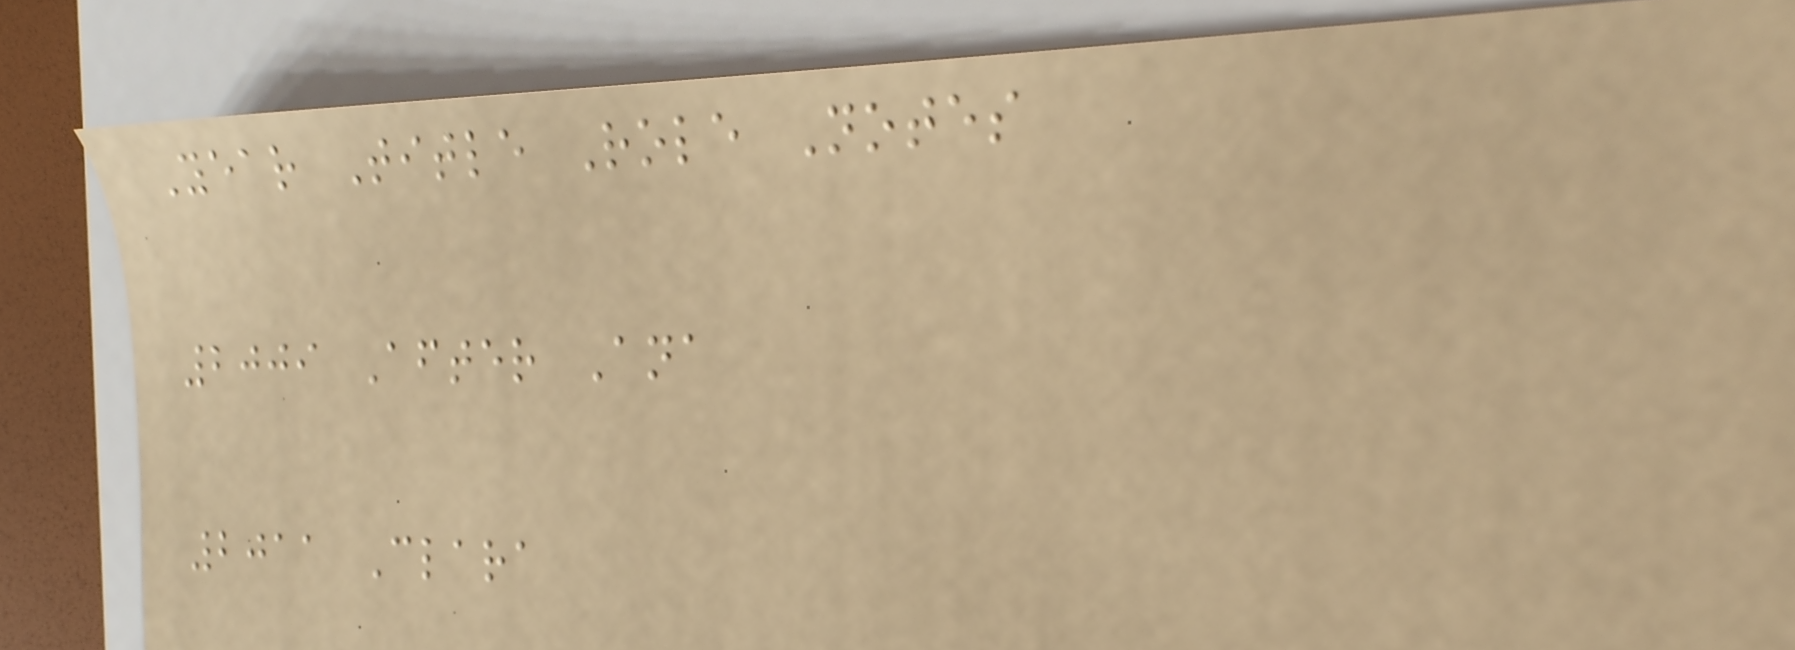Year Title Role Notes
2009 After Ana
2011 Clara
